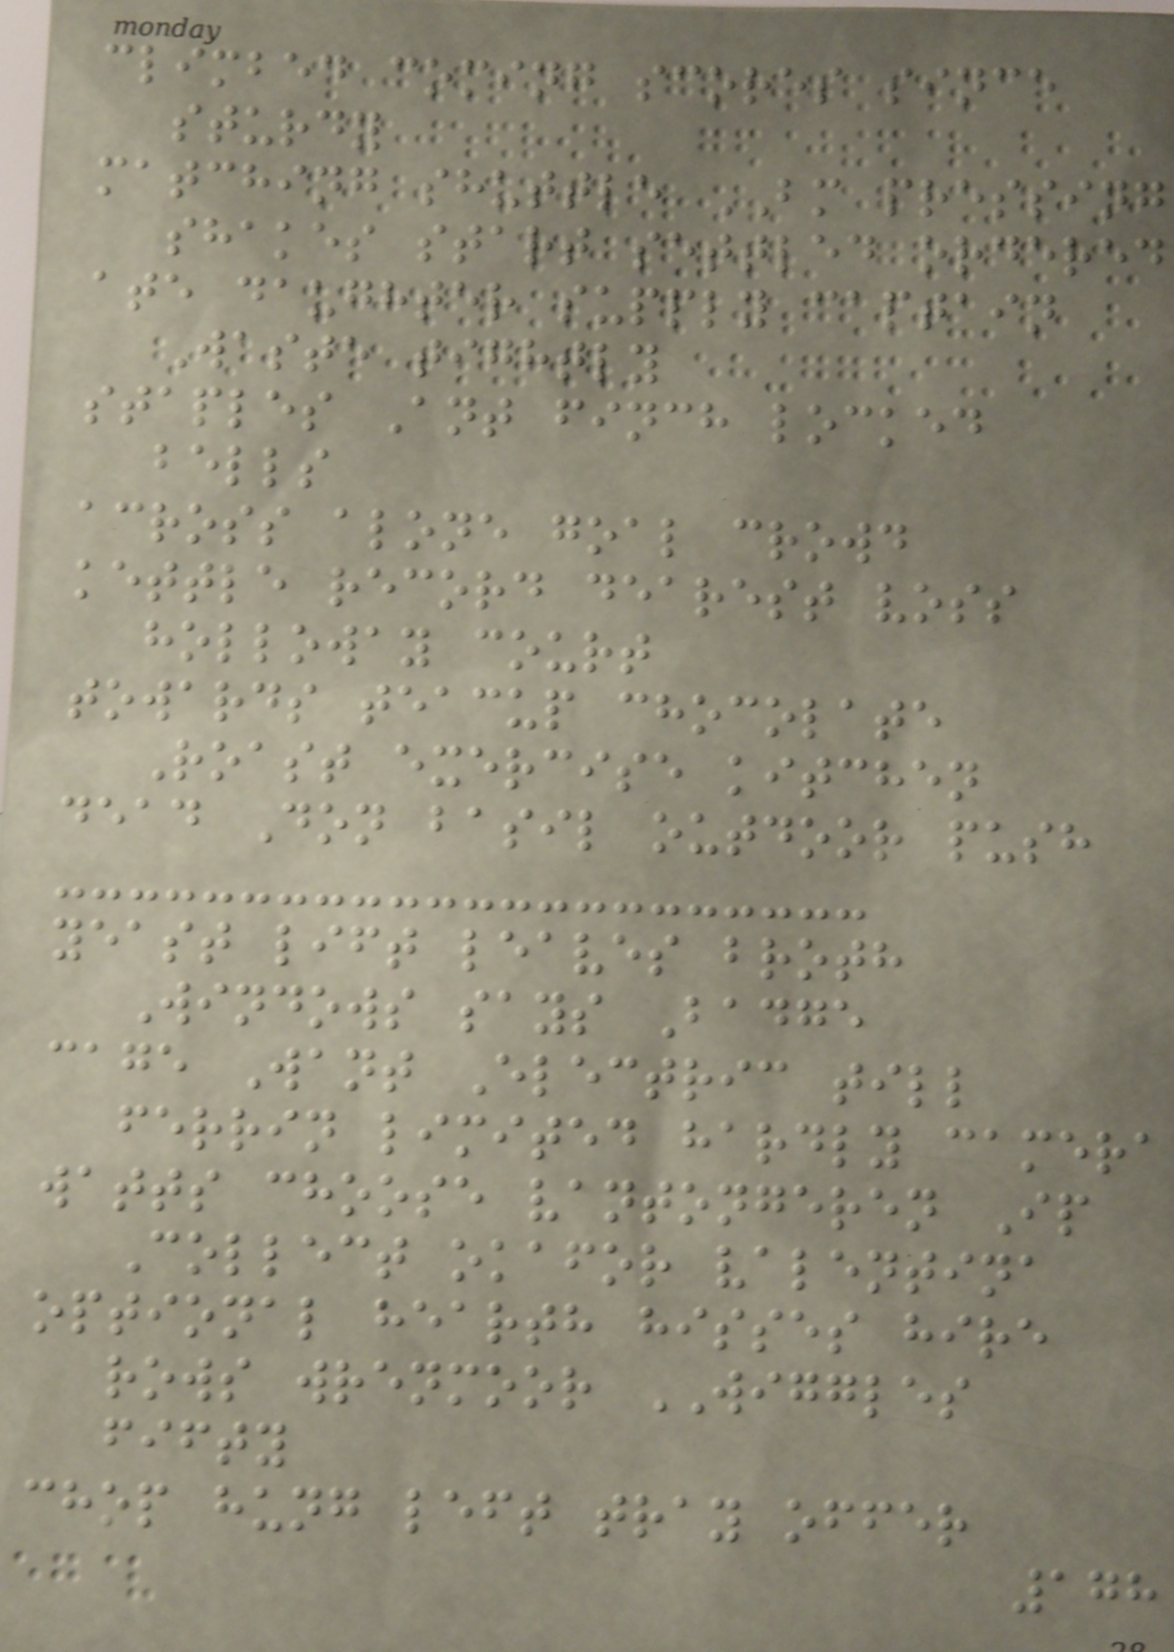climbed coming scores since
sturdy
matching shuttle BM pressing
shakes start settled ordered
ate daughter supply captain
Waste tightly
staples Ant finch locked
bells
across alone goal crowd
kettle record dearest voss
holloway court
towards teacup chocolate
Roast exercise kitchen
dead Don basil outdoor push
yeast lift leaves broth
Windows says Badge
cage Want Electric till
ferrin limited hardly camera
watts choose vantongeren Ip
Collect okafor valentina
optional hearth hisses hire
rows wrenmoor WIGGLES
fifty
chop hung left tray offer
178
